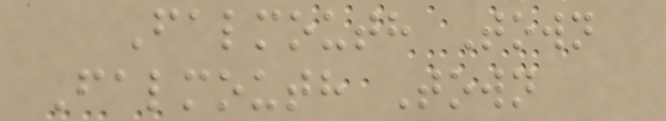Falmouth Town
Falmouth Town
